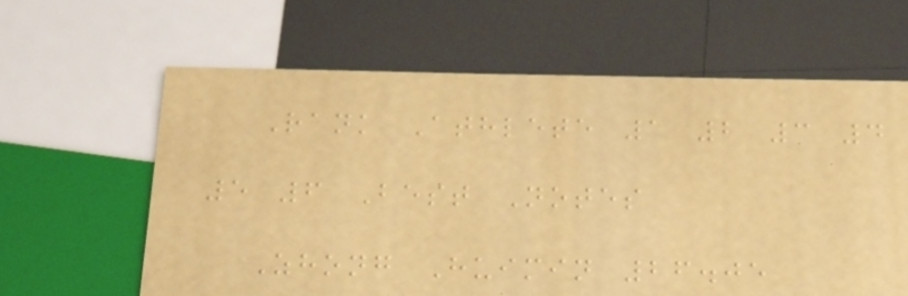Rank Athlete 1 2 3 4
5 6 Best Notes
Zhong Huimin 26.05
